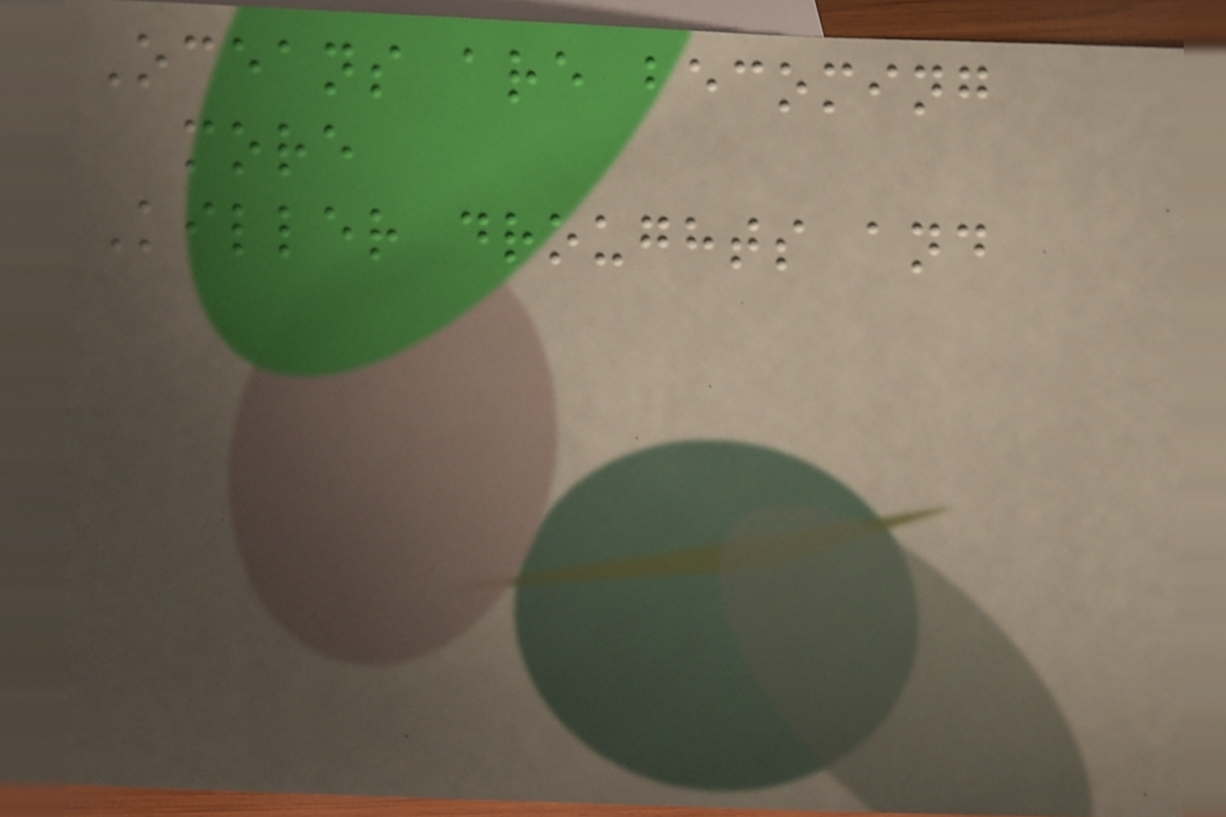Oceans are becoming
more
Killer droughts and
